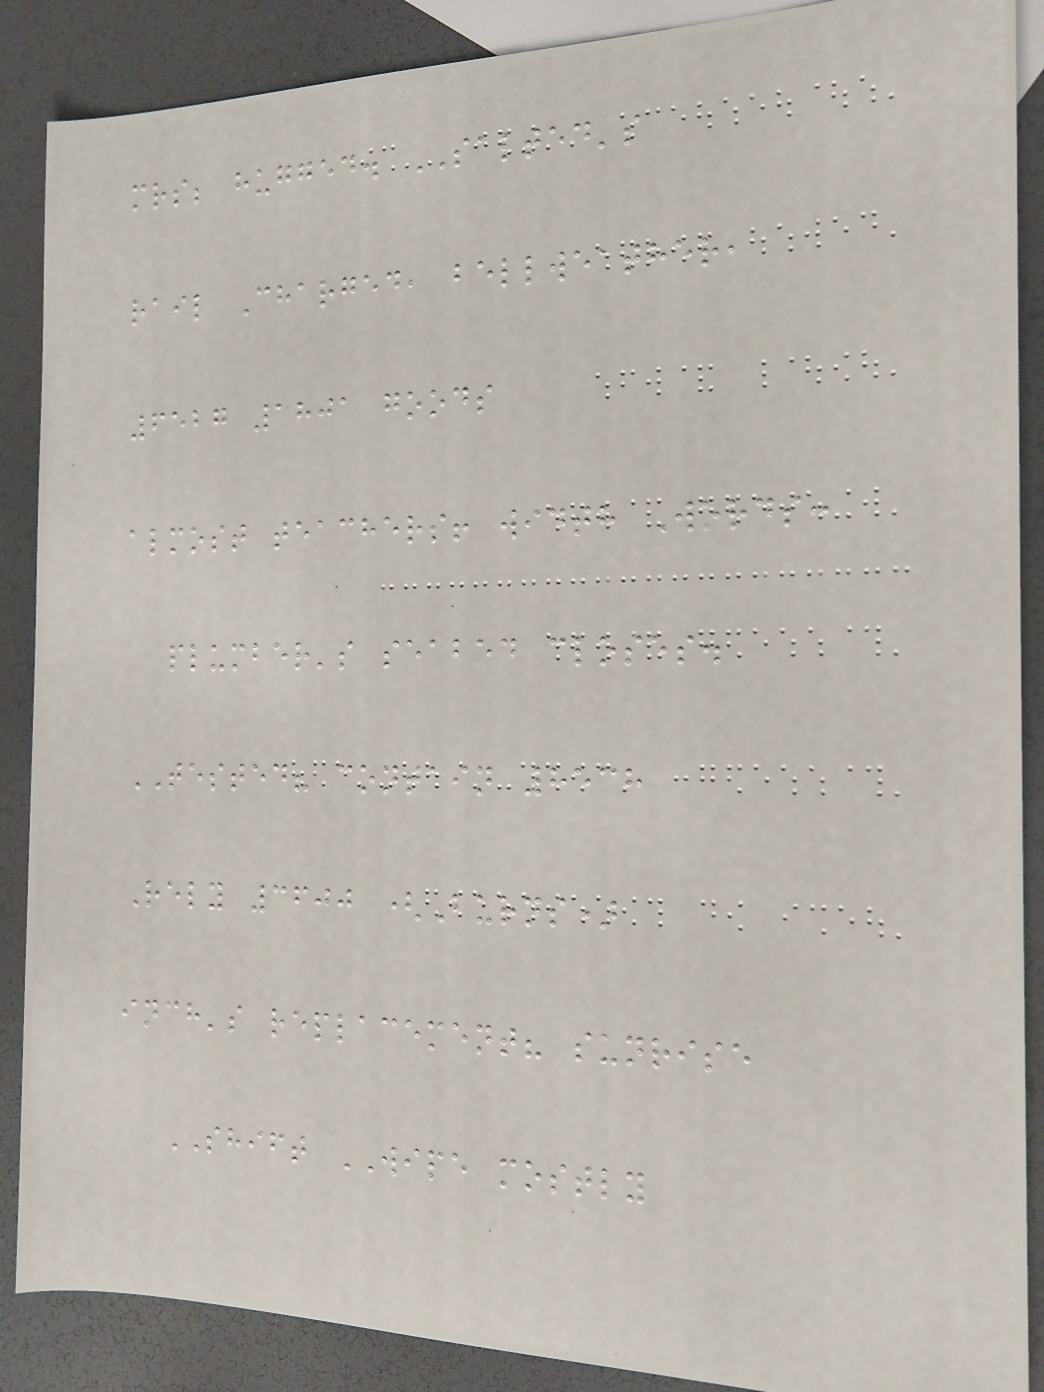mrs; hugged. SALTED's
rail Charged, bellweather,
6527 1801 goods
almost teachers! width Words:
plumber's seabed closes.
TESTED? contain 8538
Rely 3600 (Burns)
inch's replacement? sunrise
SHIFT WIPE mostly
